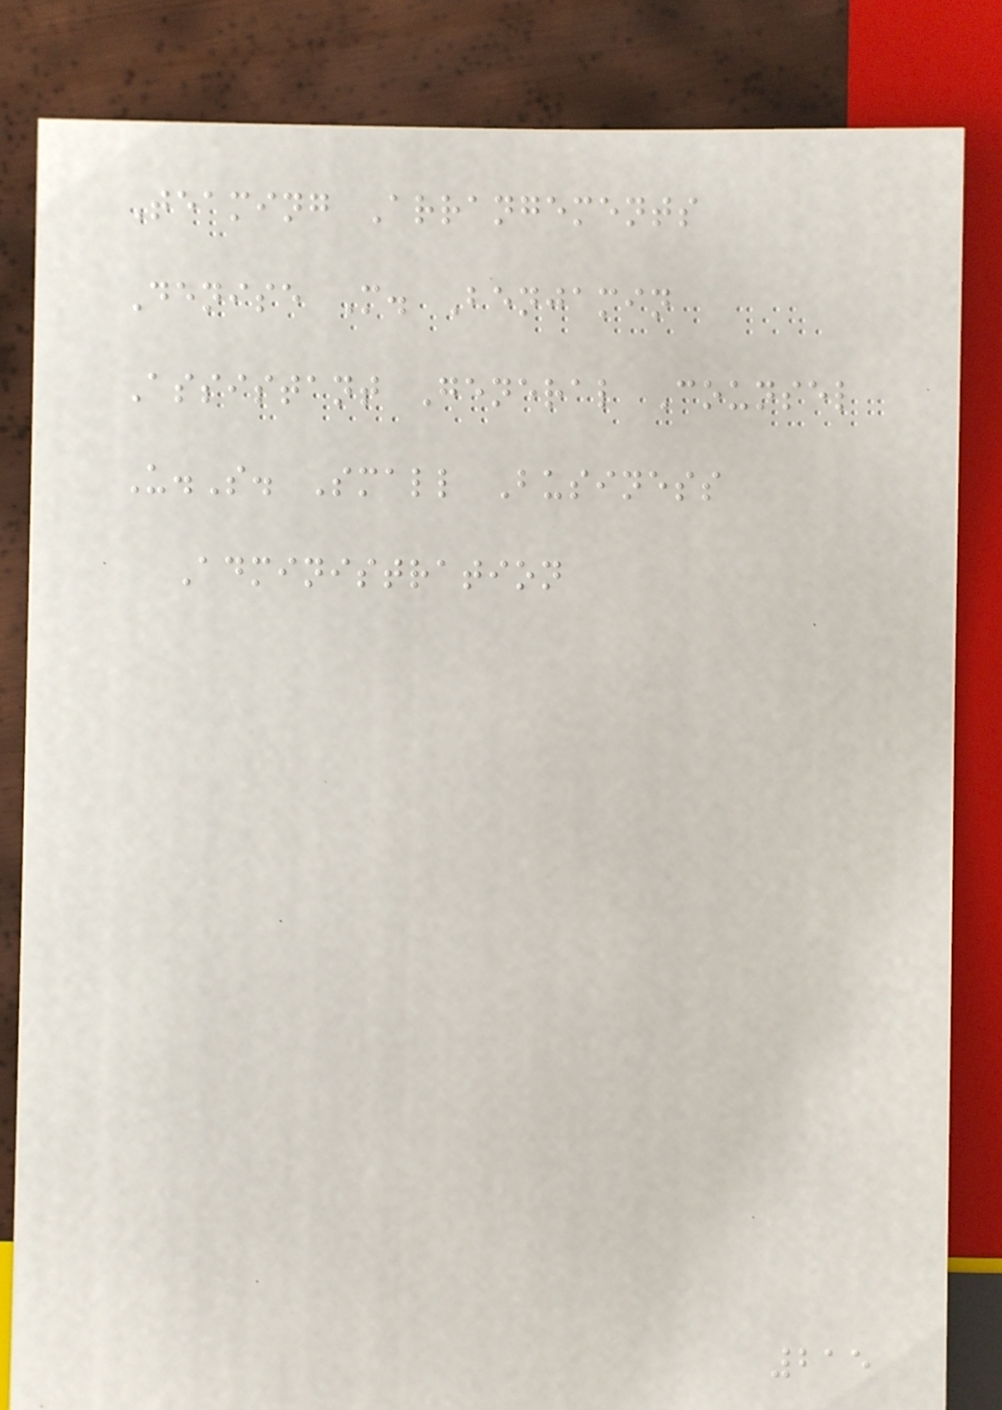Teaming Arrangements
Denise M. Benjamin
Assistant General Counsel
U.S. Small Business
Administration
215
